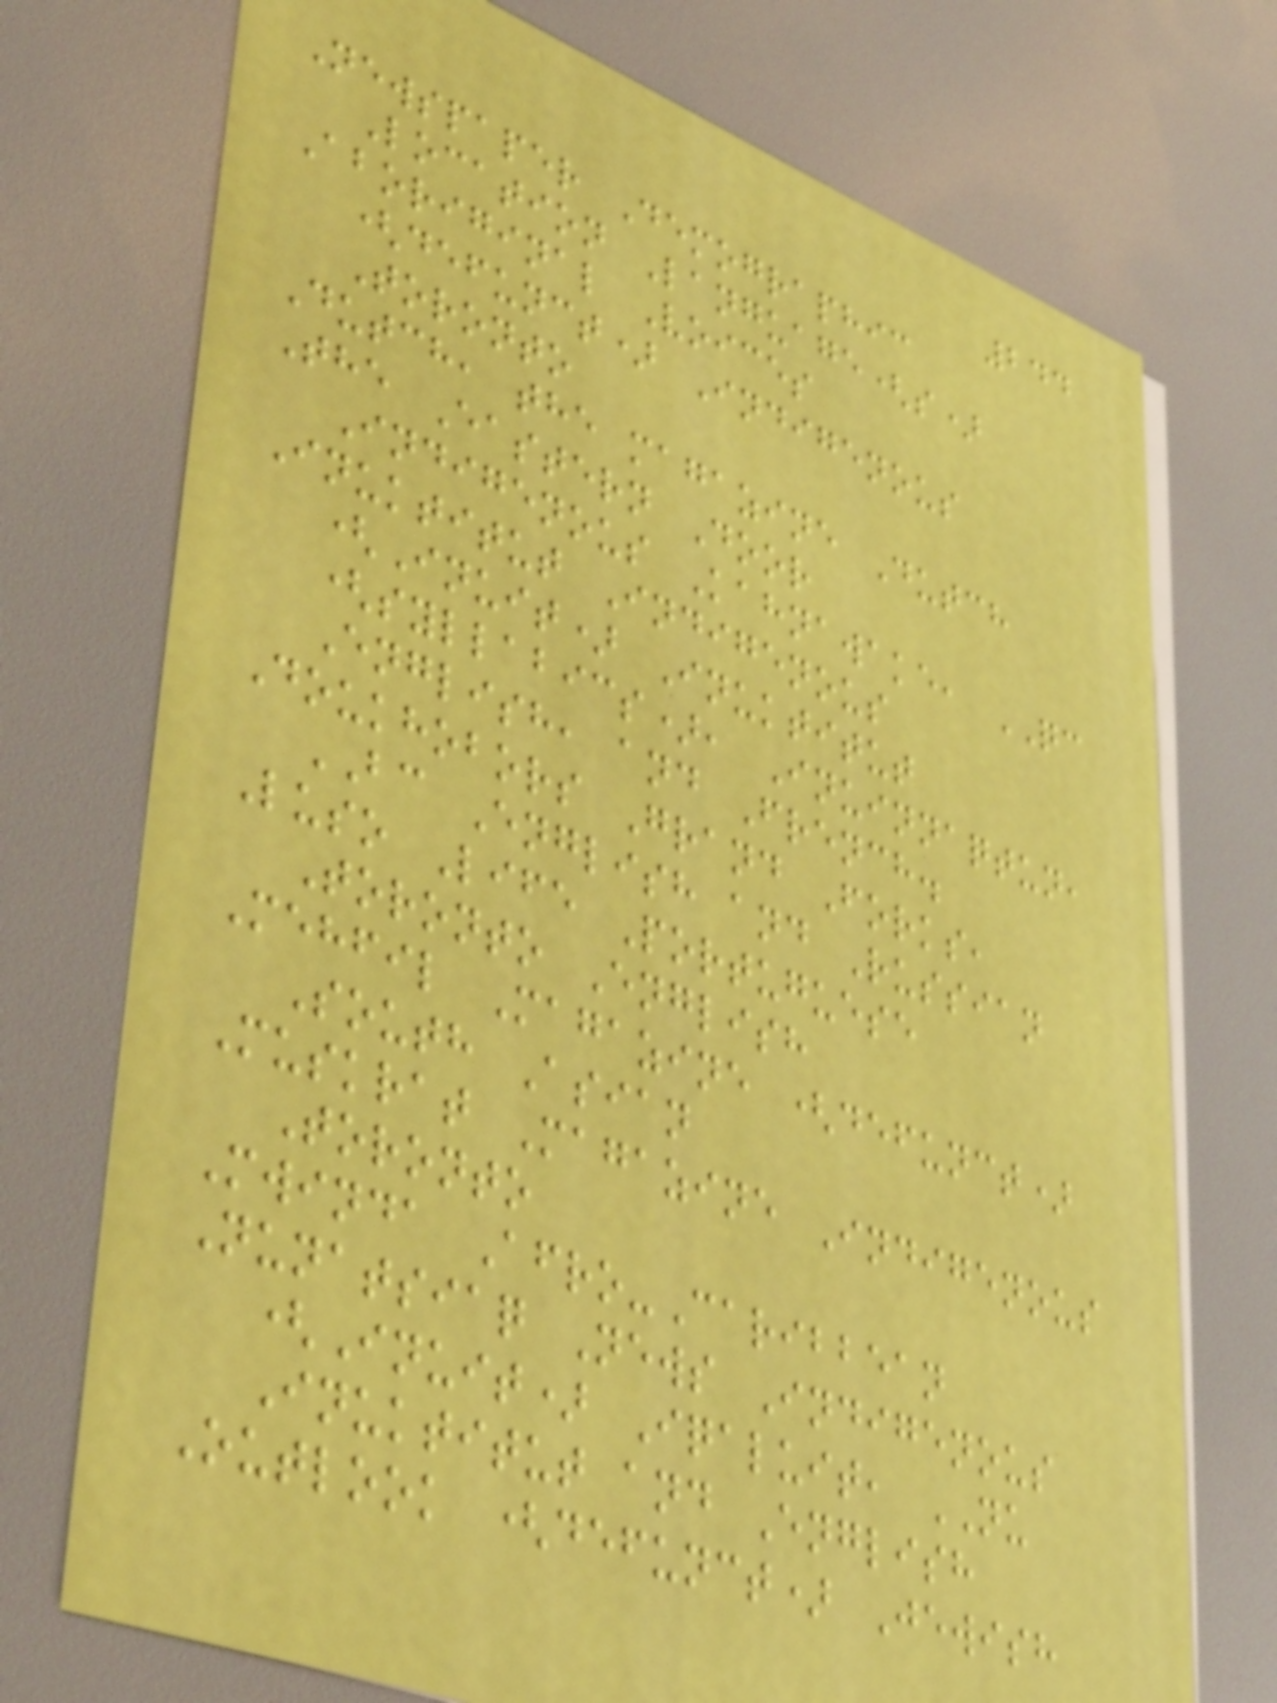244
Newspaper Demographic
Location Language(s)
Aboriginal Voices
(defunct) Indigenous
Toronto
Dutch, the magazine Dutch
The Eastern Door
Indigenous Kahnawake, QC
Inuktitut Indigenous
(Inuit) Inuktitut
(syllabics), Inuinnaqtun,
English, and French.
Doukhobors Grand Forks,
BC English and Russian
Luso Life Portuguese
Toronto English
Mehfil Magazine (defunct)
South Asian
Muskrat Magazine Indigenous
Toronto
Mwinda Afro-Caribbean
Nunatsiaq News Indigenous
(Inuit) Iqaluit, NU
Inuktitut and English
Outlook (defunct) Jewish
